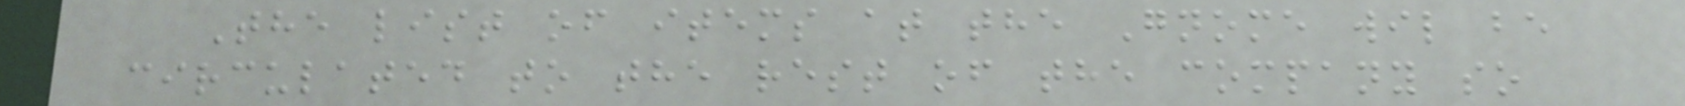The list of items at the Gnome wil be
circulated to the rest of the company so
